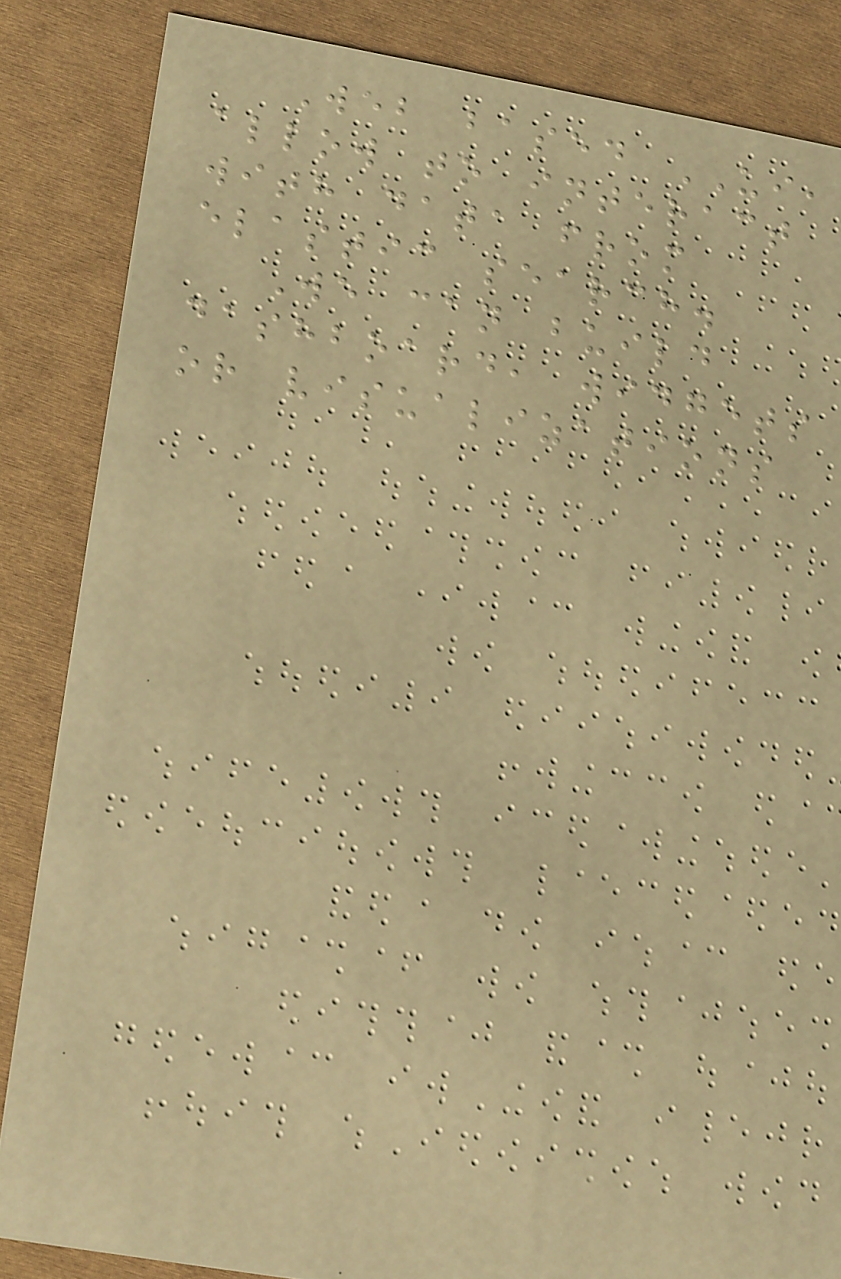Web based UI,
allow to interact
with data from
elastic search.
We can build
dashboard, widgets
or visualizations
